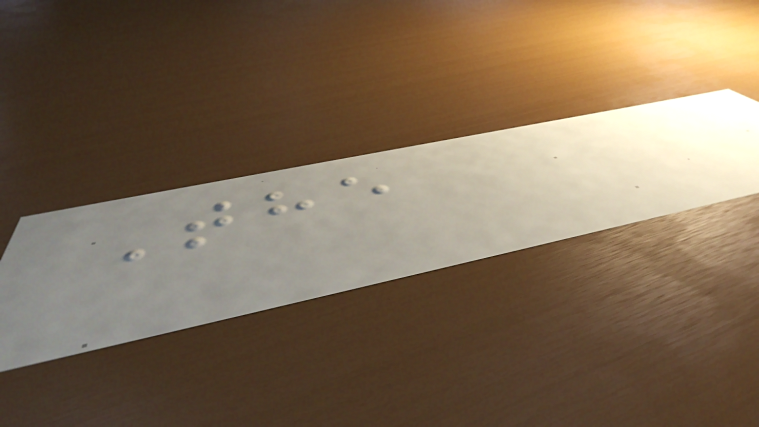The
